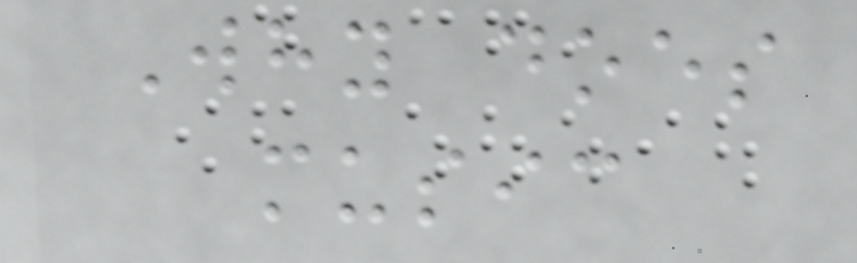Why does
music
